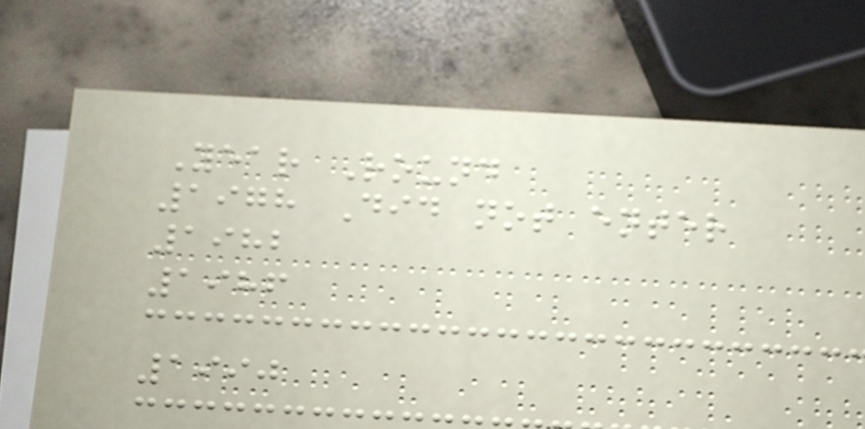Year Round
1978 Did not enter
1982
1986
1990
